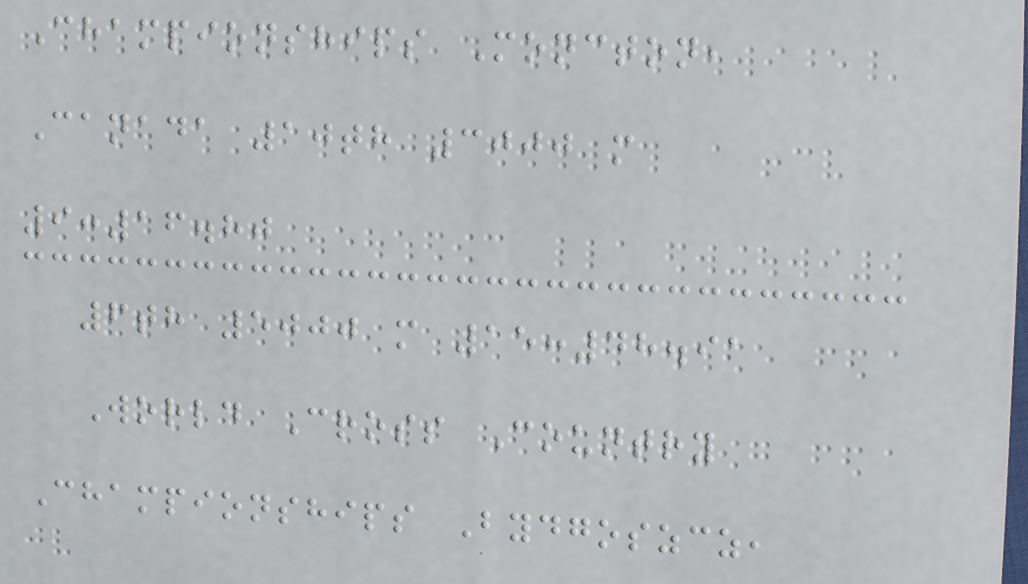Championships Moncton,
Canada 10th 3000 m
9:16.80
6th 5000 m 15:48.91
World Cross Country
Championships Bydgoszcz,
